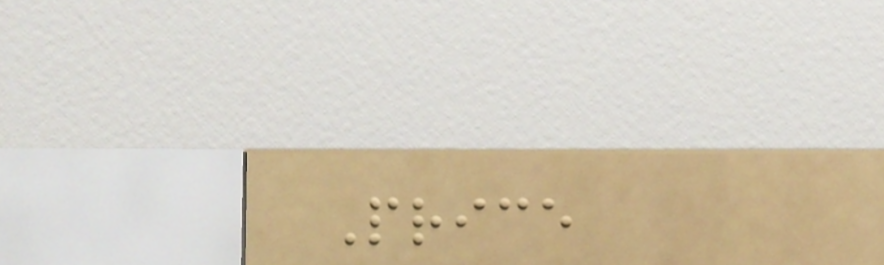Price
